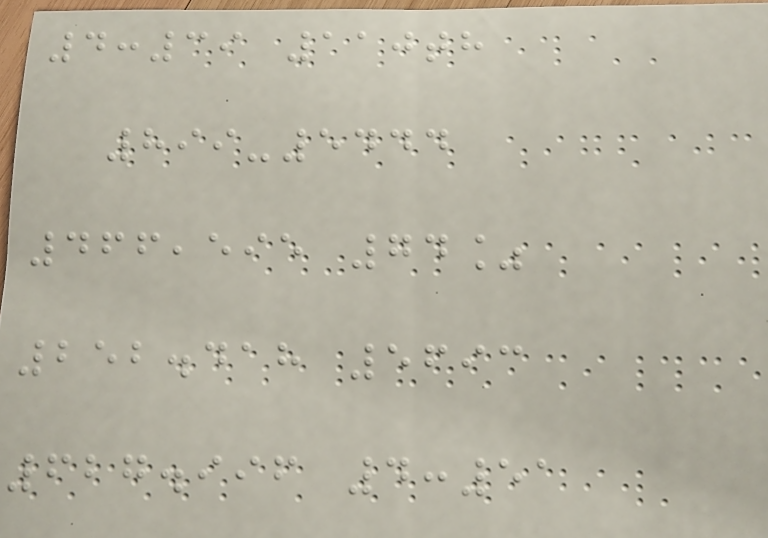4:39 110th
899-5444
466,595 74%
252.418 5693
627.996 4:51
